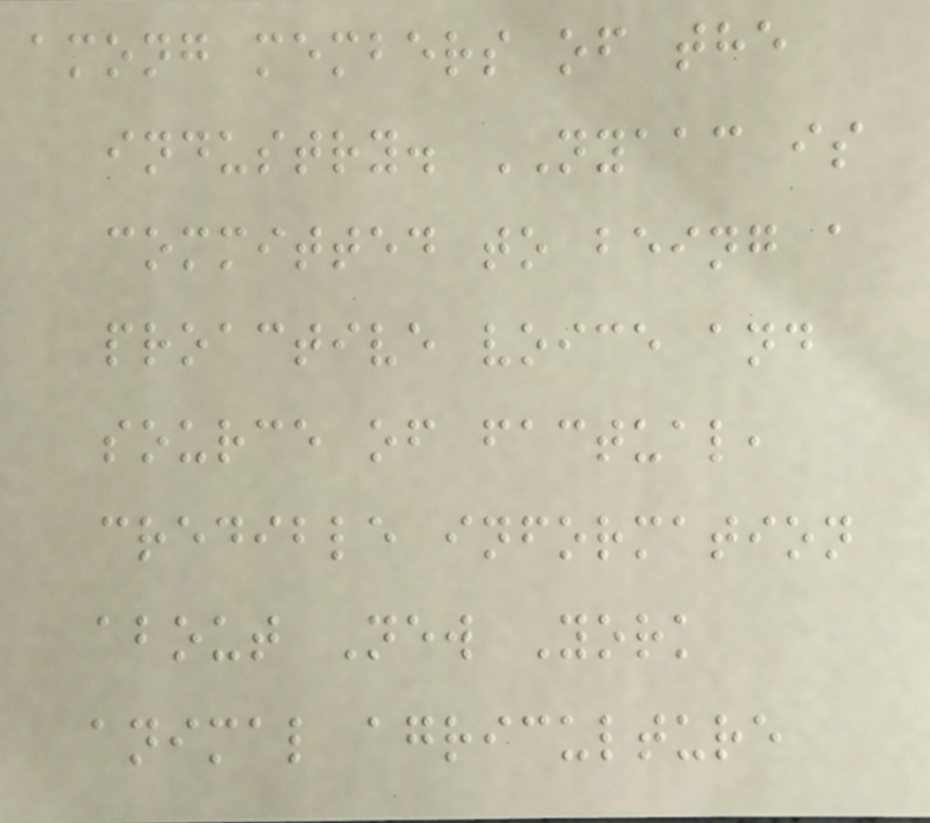among members of the
industry. NYAAC is
committed to being a
proactive voice and
source of factual,
credible information
about New York
animal agriculture
